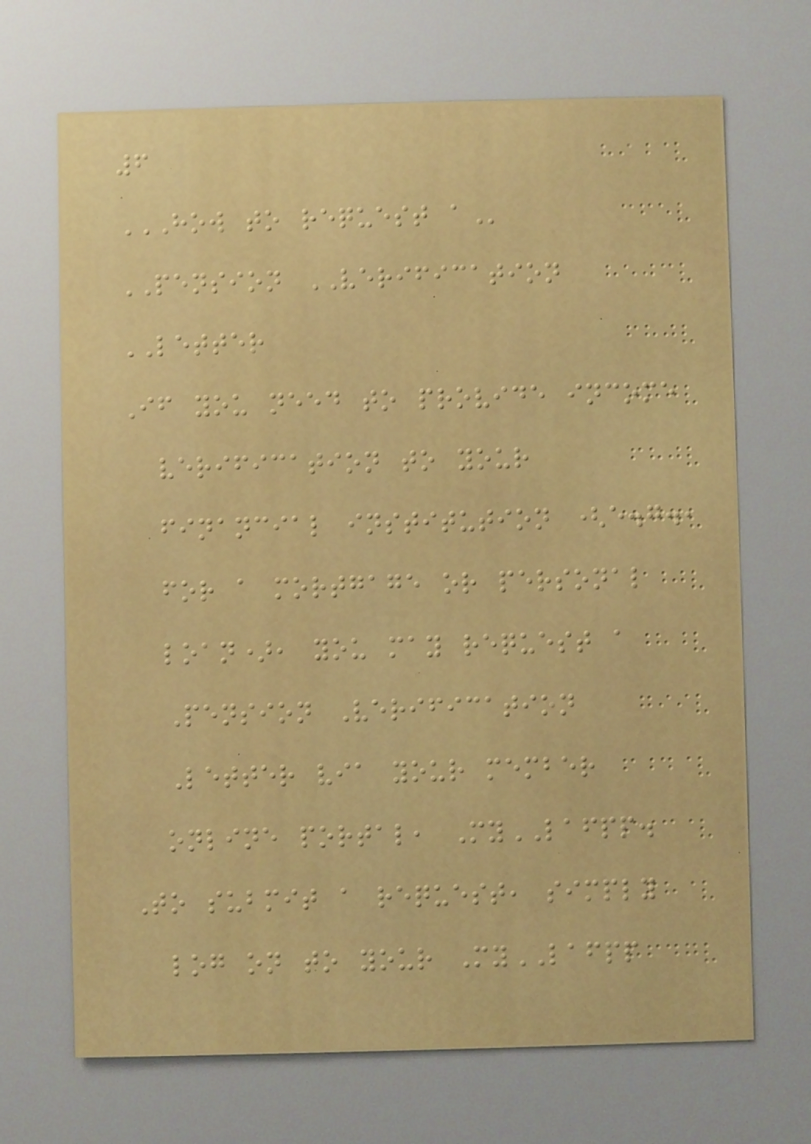6
HOW TO REQUEST A
PENSION VERIFICATION
LETTER
If you need to provide income
verification to your
financial institution (e.g.,
for a mortgage or personal
loan), you may request a
Pension Verification
Letter via your member
online portal, MyLAFPP.
To submit a request, simply
log on to your MyLAFPP
